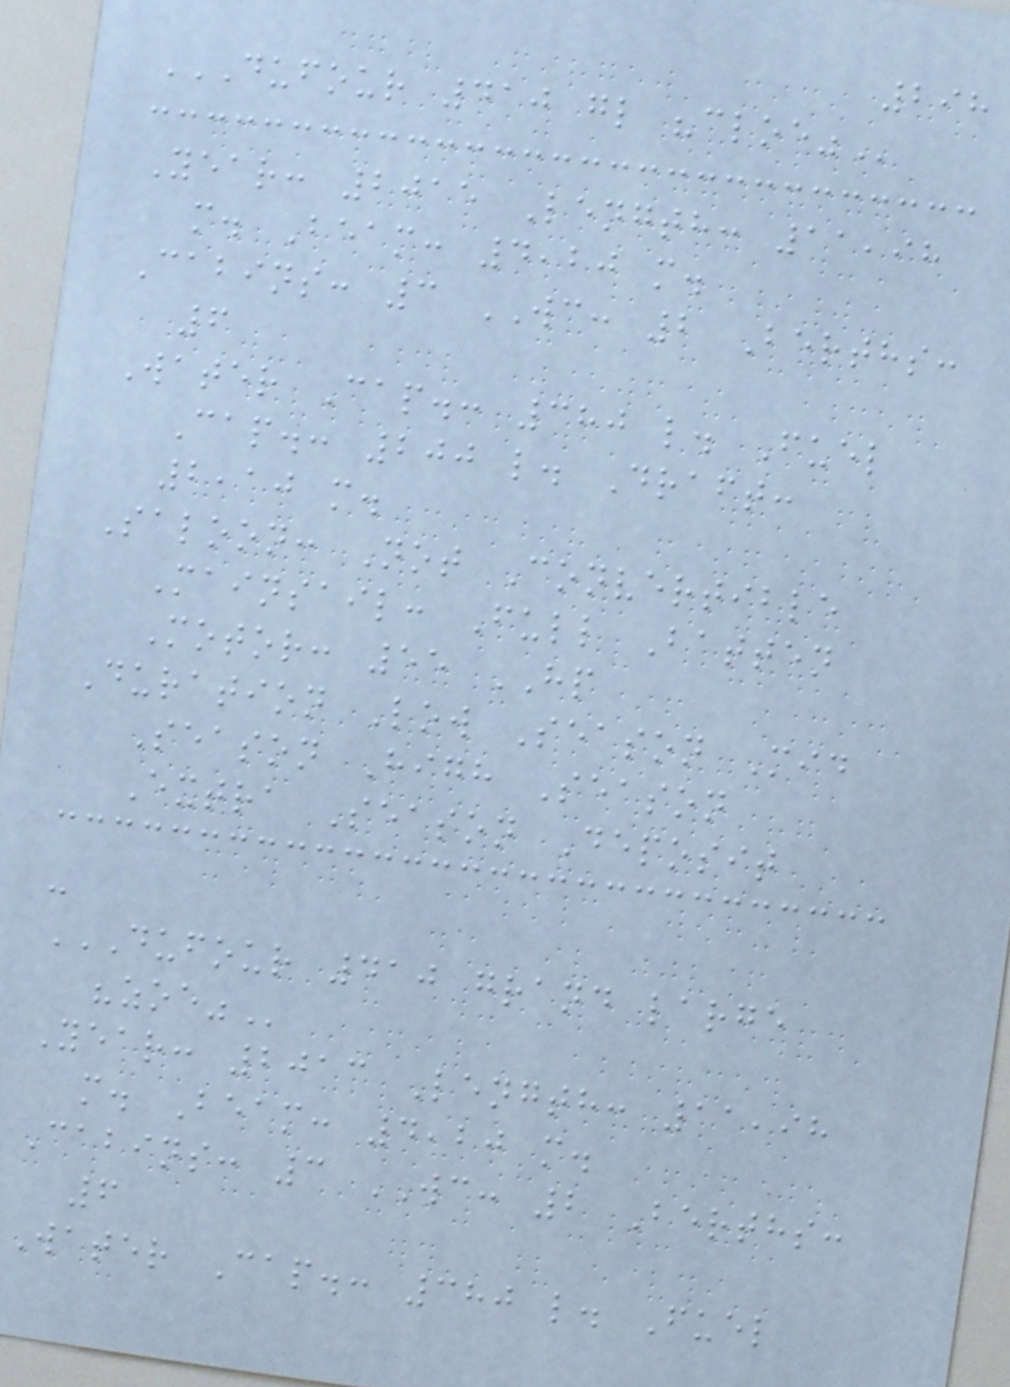298
DUFOUR 410 GL "CLOE"
Year: 2015 Length: 11,98
m. Beam: 4,20 m.
Cabins: 3 WC: 2 Berths:
6
Water Cap.: 380 l. Fuel
Cap.: 200 l. Draft:
2,10 m.
Saloon: Not Convertible
Mainsail: Full Batten
Motor: 55 HP
Duration Low Season Mid
Season High Season
Extra Season Deposit
-
DUFOUR 410 GRAND LARGE
"ZOE"
Year: 2013 Length: 11,98
m. Beam: 4,20 m.
Cabins: 3 WC: 2 Berths:
6
Water Cap.: 380 l. Fuel
